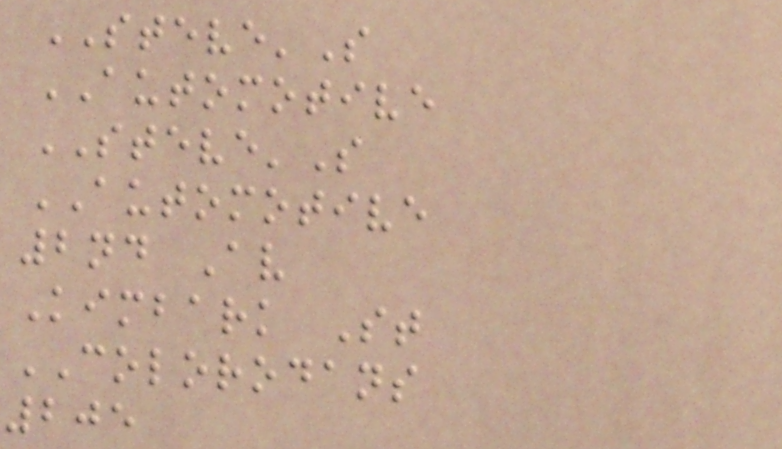STEVE'S
AUTOMOTIVE
STEVE'S
AUTOMOTIVE
2nd Av
Kimbark St
COLORODANS
205
